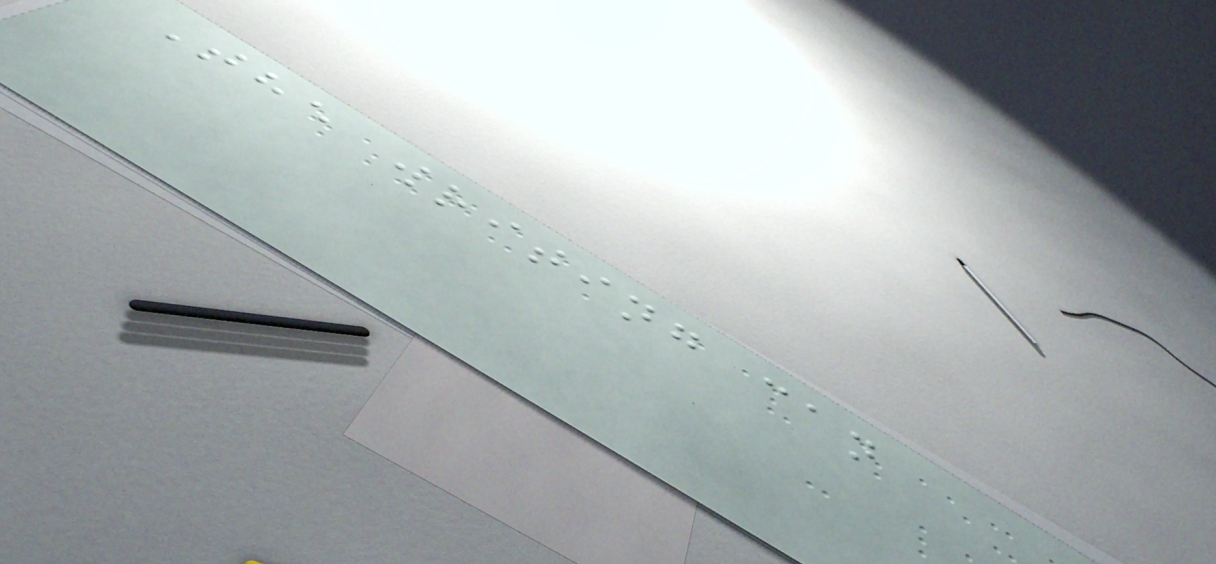The writing can
